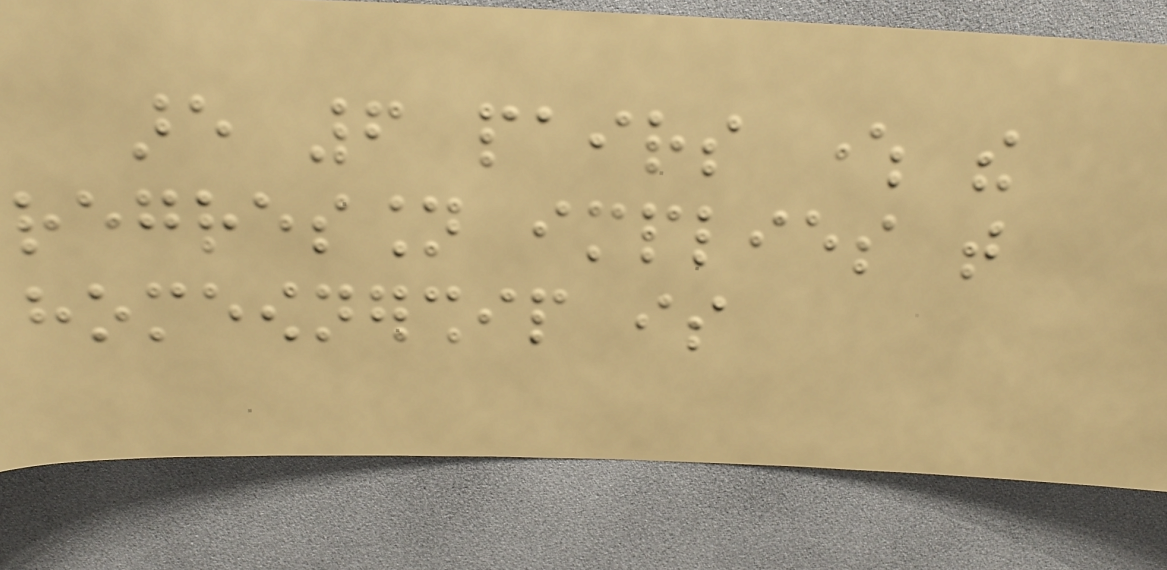are 6 pairs where the
regression implies that
homeownership is
